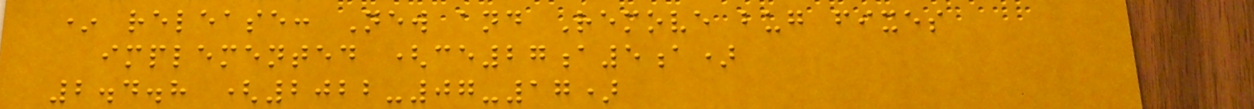* release: New and Remove bug fixes
implemented (ce27a5a)
2.4.8 (2022-07-17)
